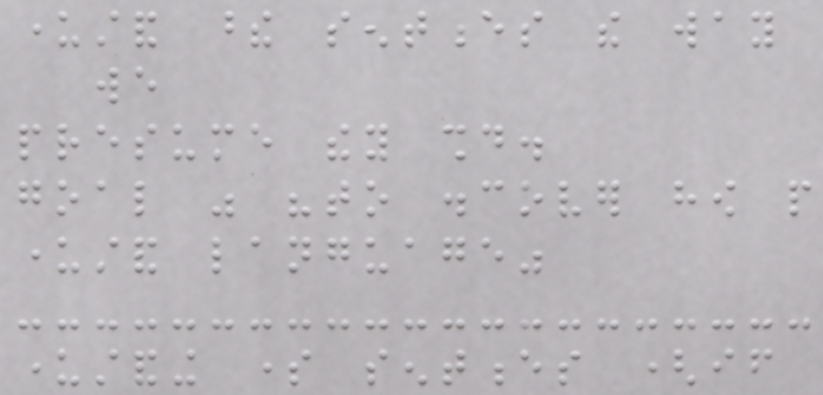understand these sentences the way
we
presume they should.
goal was "to discover how people
understand language"
understanding some sentences (if
